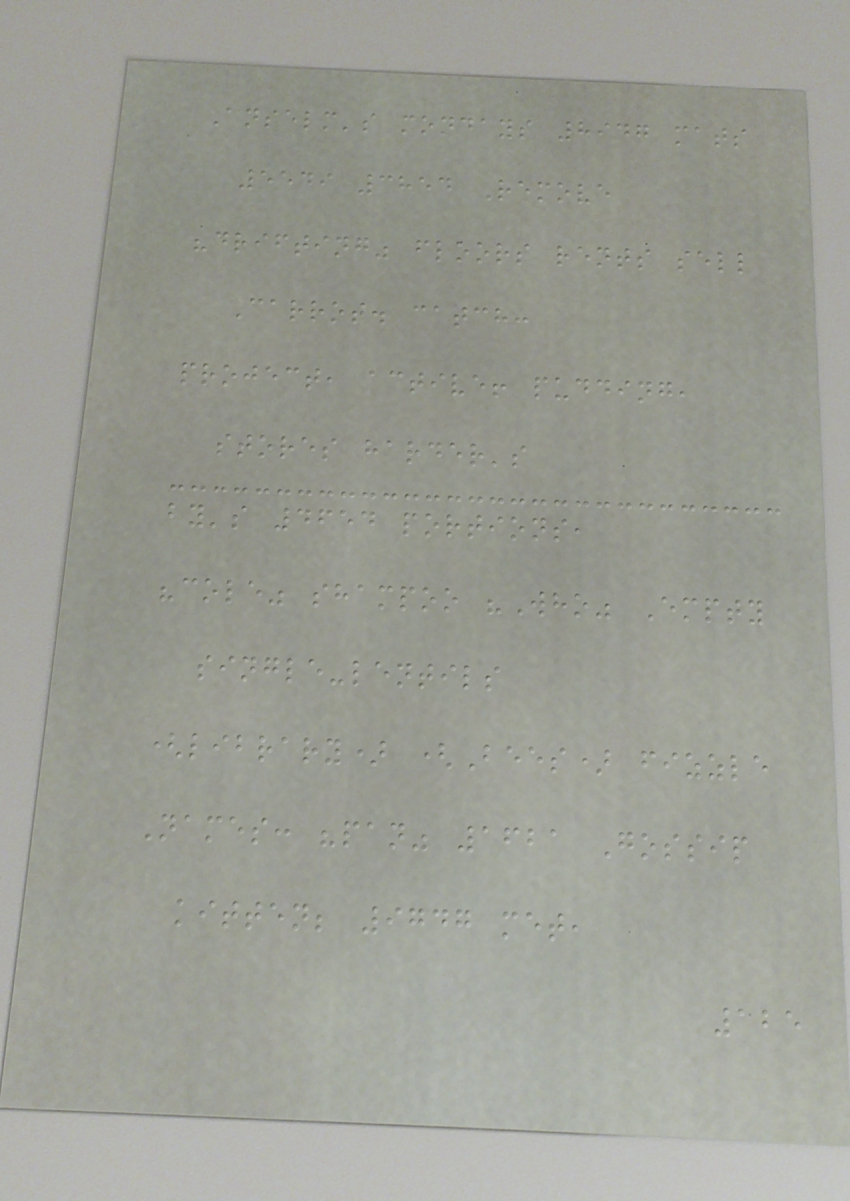Anselm's mondays 8947 mats
5549 3854 Remove
"drifting" floors rents sell
Carrot. catch:
project, active! pudding,
stores harder's
by's 4654 portions,
"cole" shampoo "Who" Empty
single-lentils
(library) (Bees) fizzle
Names: "pan" 1621 Gossip
kitten; 9747 met,
125
